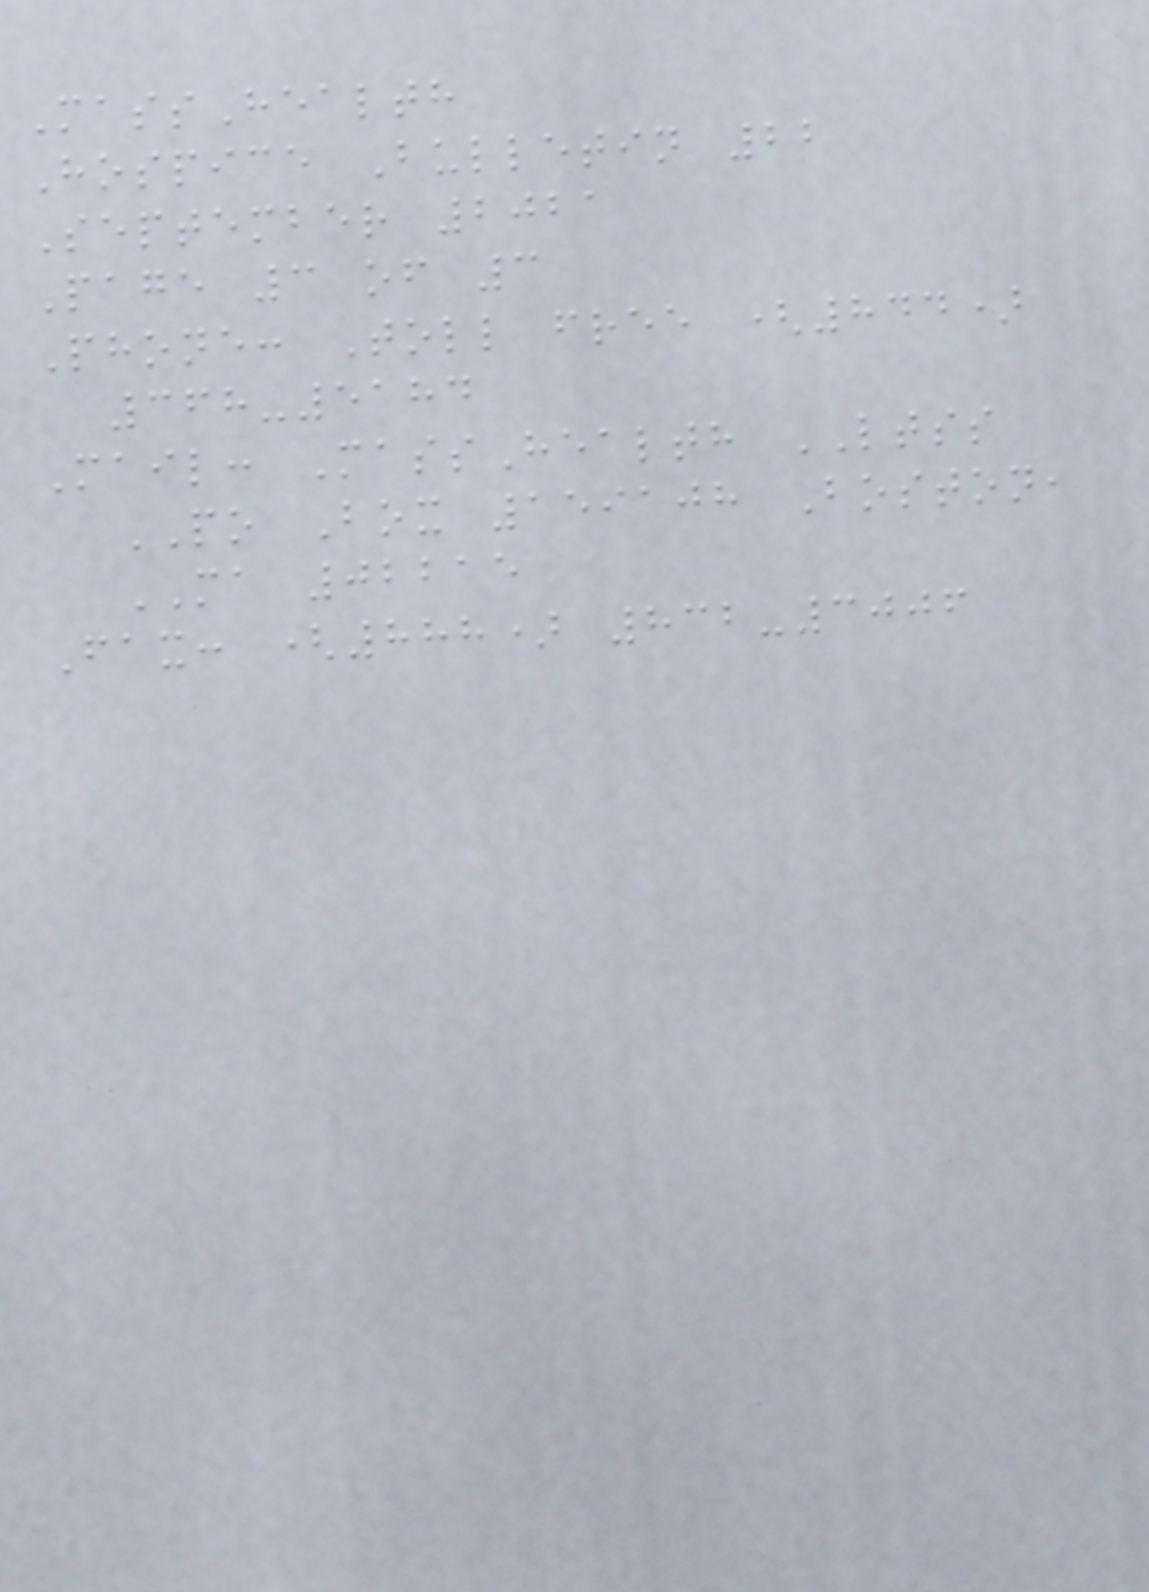MassHealth
Hospice Bulletin 22
September 2021
Page 3 of 3
Phone: Toll free (844)
368-5184
Mail: MassHealth LTSS
PO Box 159108 Boston,
MA 02215
Fax: (888) 832-3006
